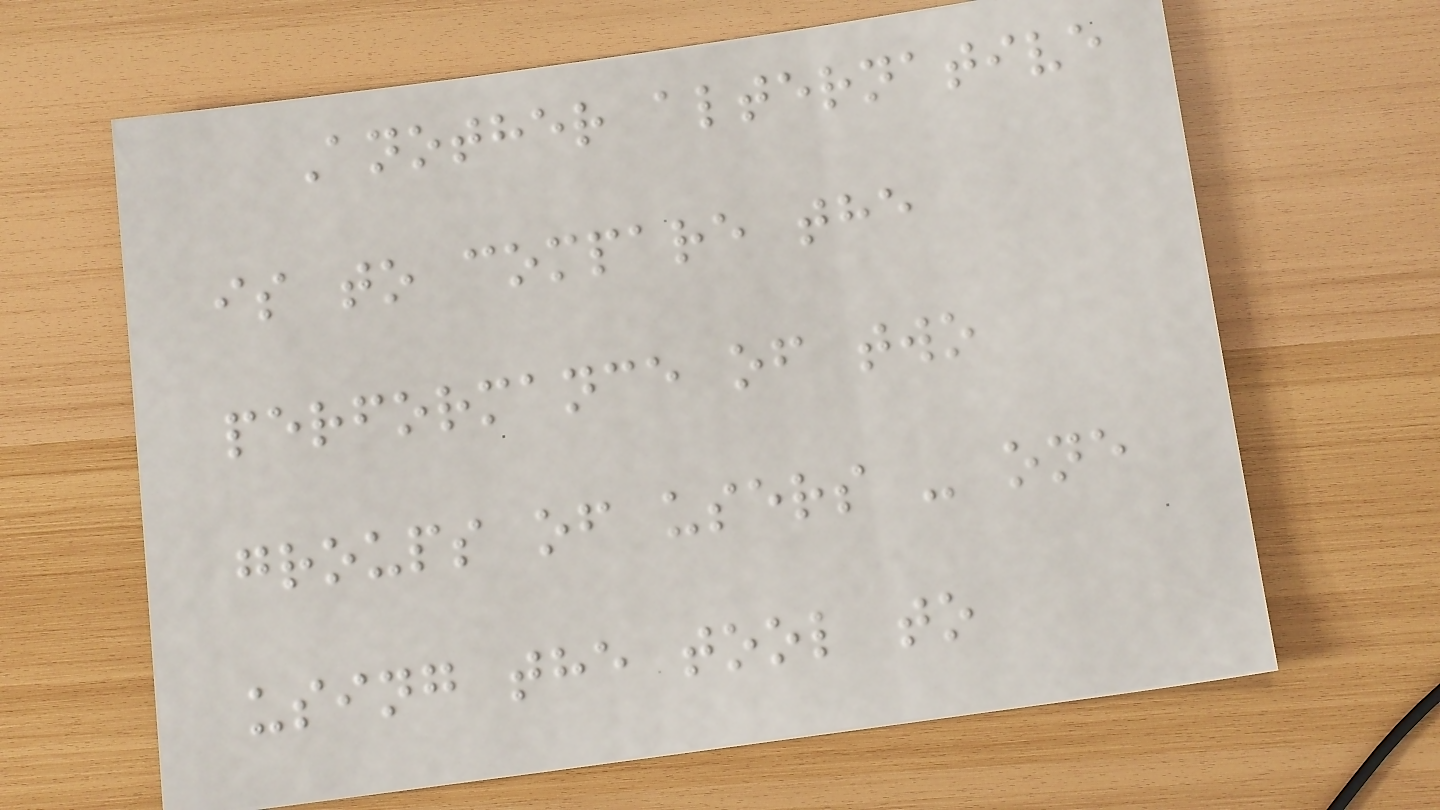Another alternative
is to compare the
performance of two
groups of users - one
using the tool to
